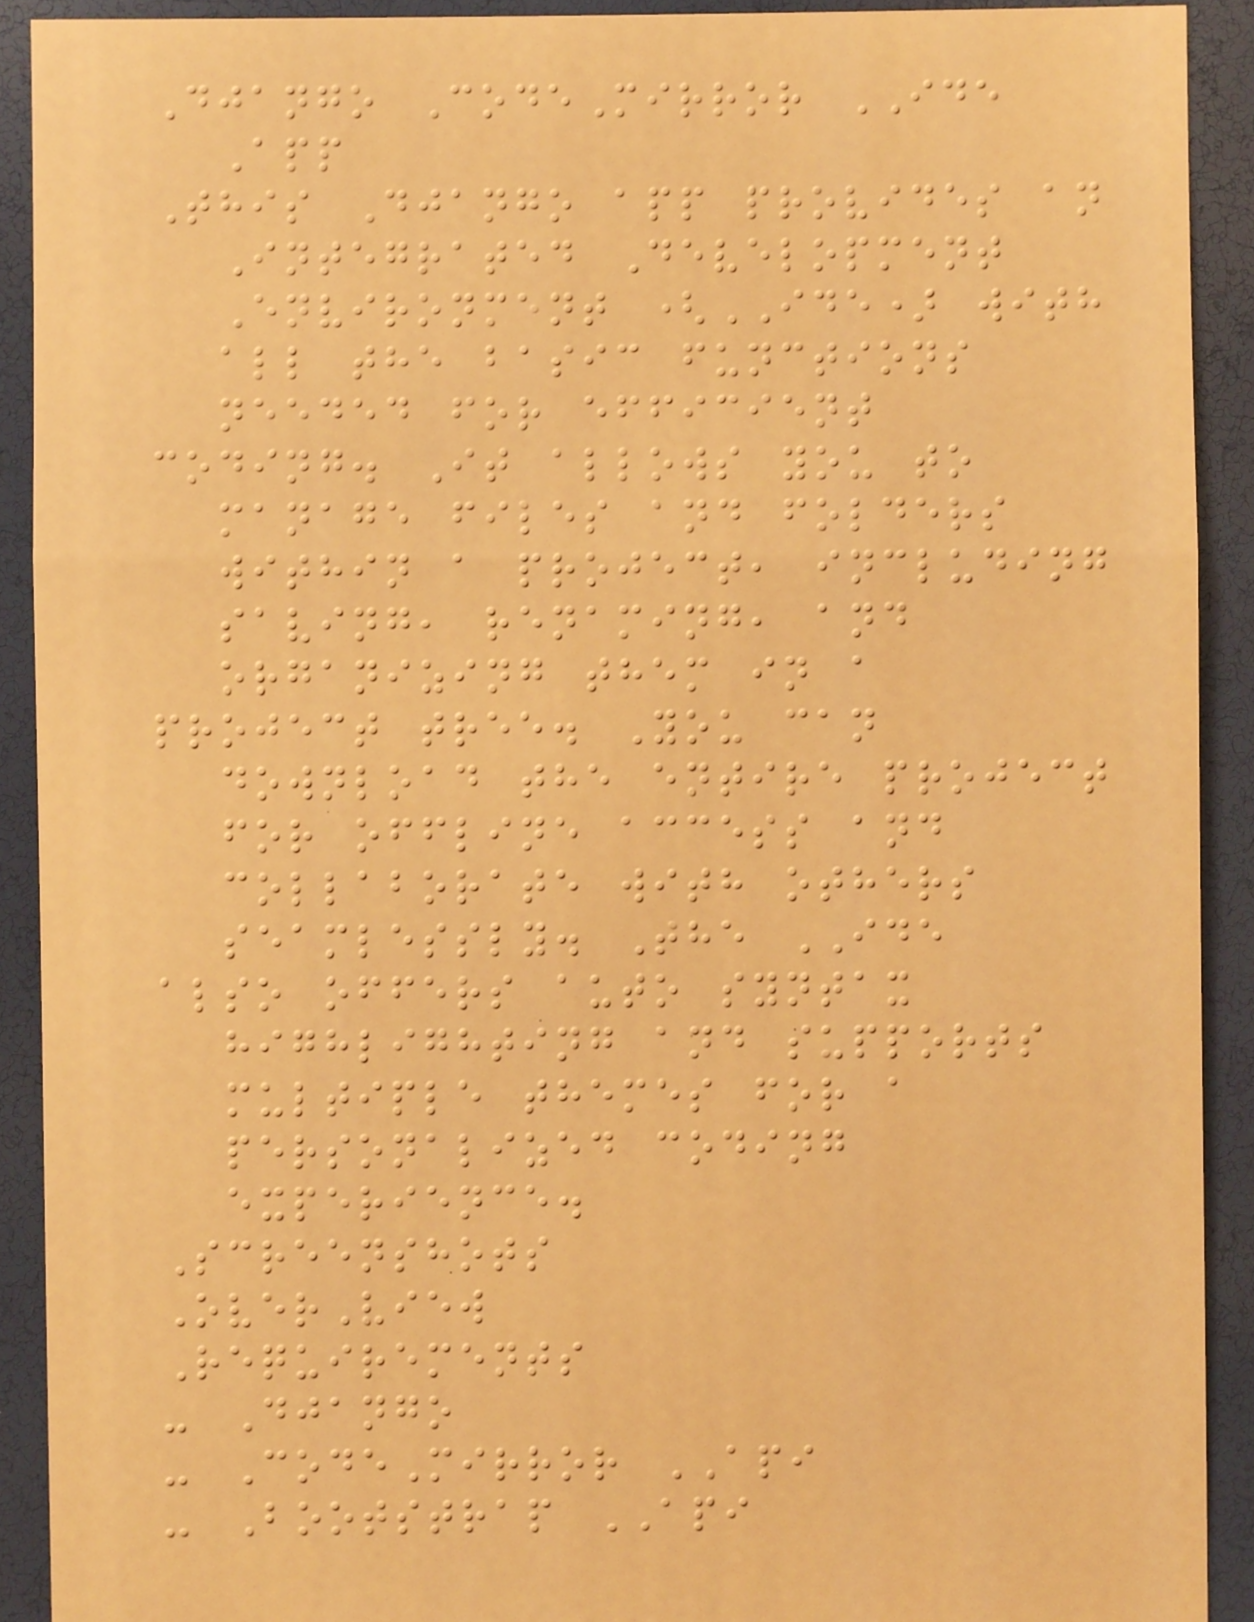Django CodeMirror IDE
App
This Django app provides an
Integrated Development
Environment (IDE) with
all the basic functions
needed for efficient
coding. It allows you to
manage files and folders
within a project, including
saving, renaming, and
organizing them in a
project tree. You can
download the entire project
for offline access and
collaborate with others
seamlessly. The IDE
also offers auto syntax
highlighting and supports
multiple themes for a
personalized coding
experience.
Screenshots
OverView
Requirements
- Django
- CodeMirror API
- Bootstrap API
